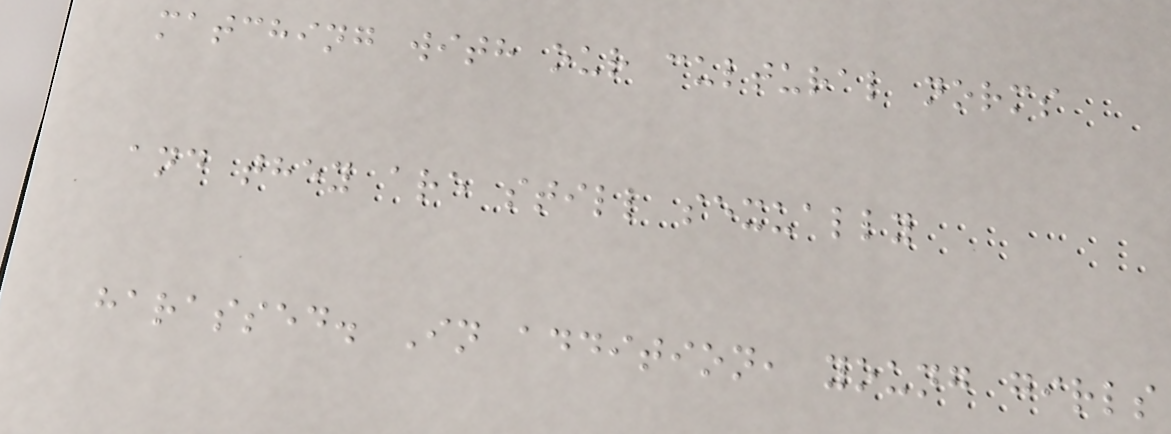matching with our cultural norms
and they are still sexually
harassed. In addition, young girls
